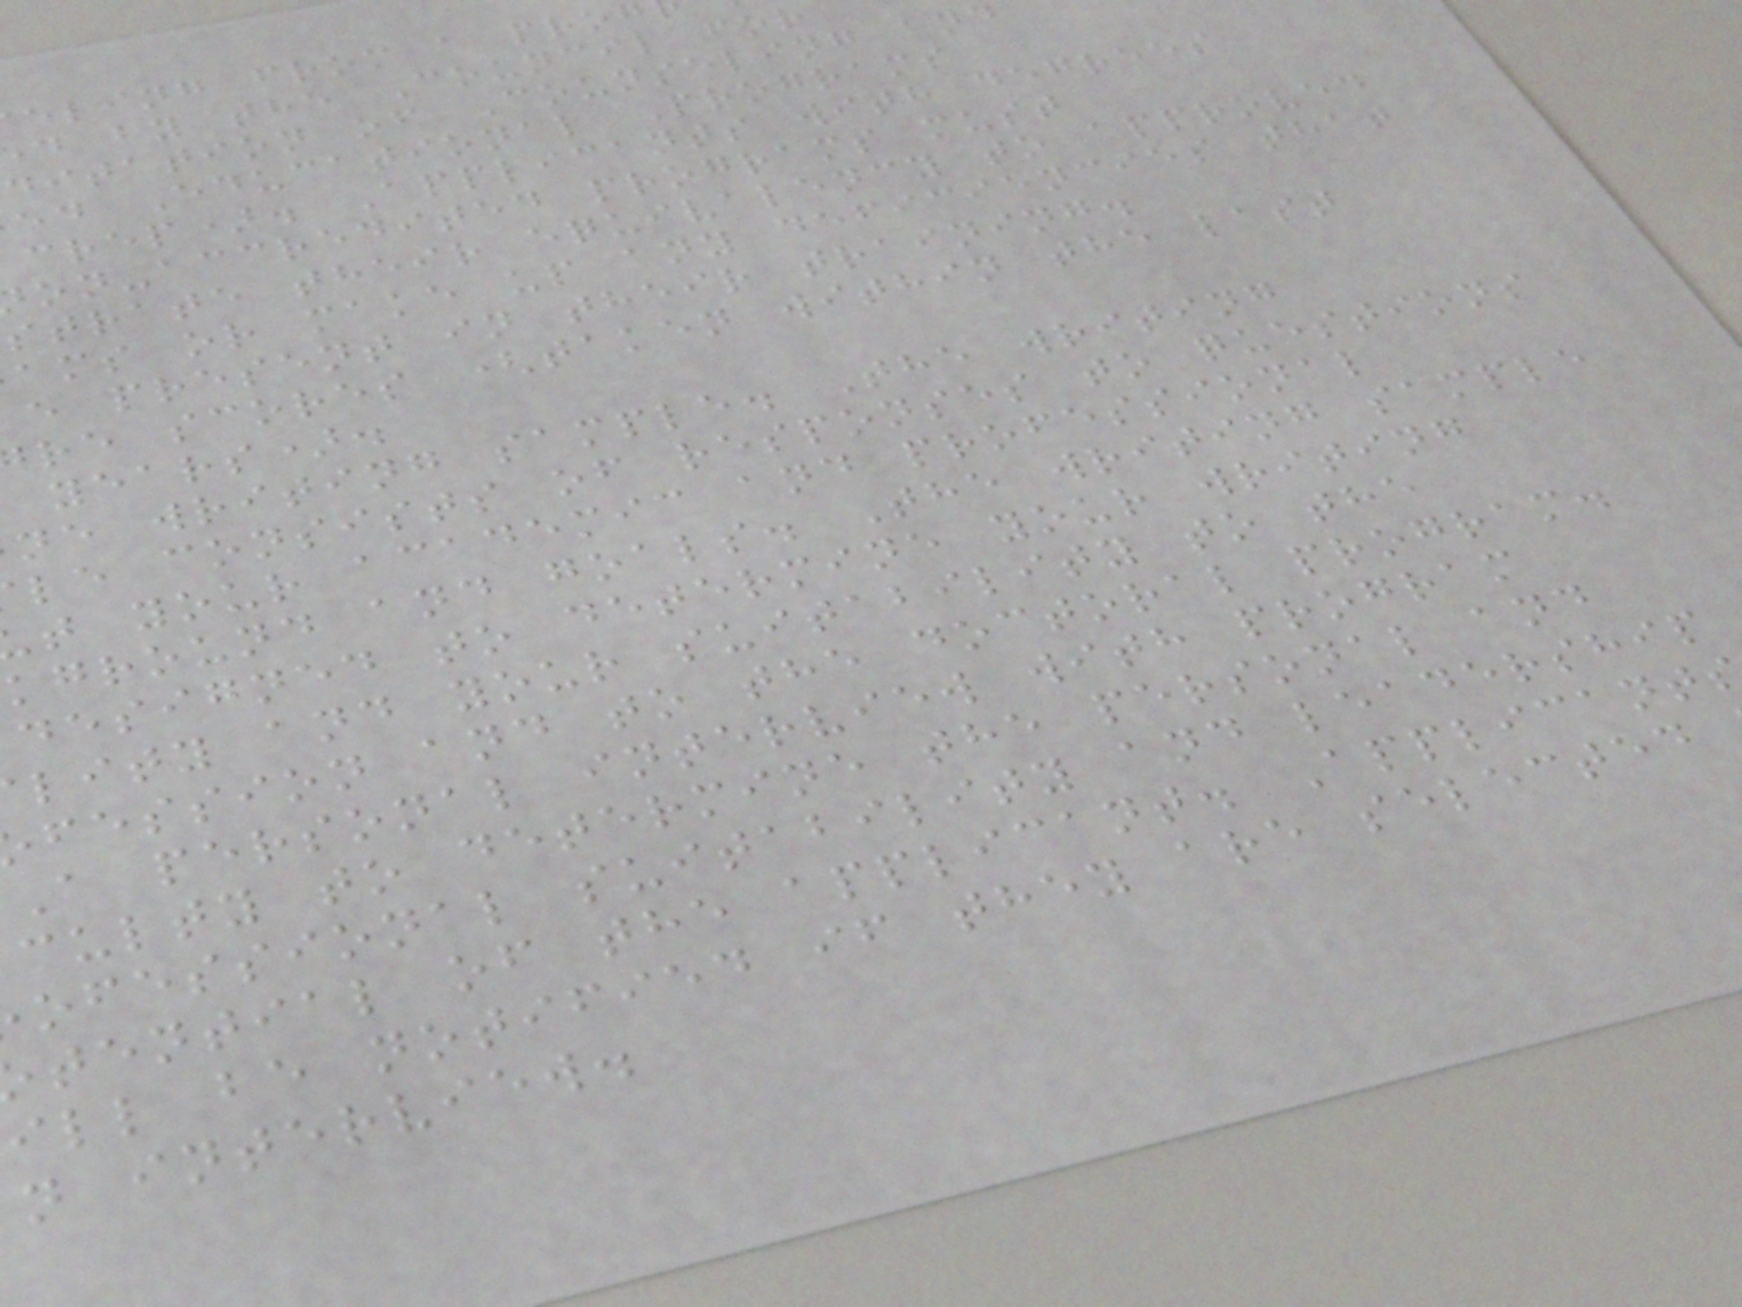eling from a pro
d by the Council for
ditation of Counseling and
ed Educational Programs
crep). Applicants with degrees
on-accredited programs must
strate their equivalency to approved
ams or make up any deficiencies that
e present in their training.
re scores (taken within the last
years).
ne writing sample. The writing
le consists of responses to questions
t your academic and professional
kground and goals. The writing sample
designed to determine your writing
lity and your suitability to the
fession and to the doctoral program.
A personal interview with program
culty to determine the personal and
ofessional suitability and leadership
tential of the applicant. Applicant
ill be notified if they are selected
n interview.
